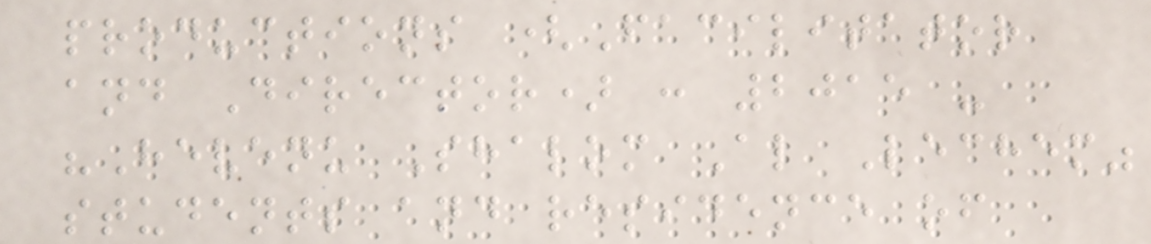productions (Facilitator
and Director) : 2015 -
"Hevenu Shalom Al Lechem"
students and residence of
